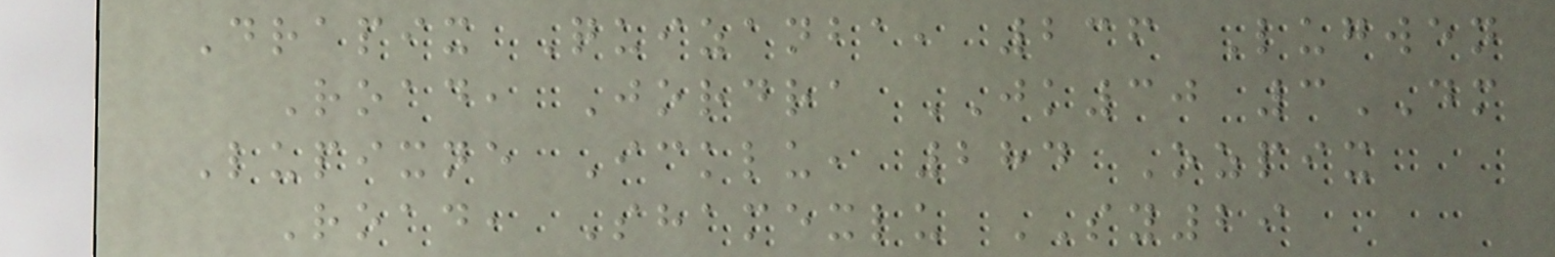Drapix Quizanba, 236 Lugwen
Road, Jordra JK30 3DM
Lupixne Icklu, 284 Ozpix
Road, Shamexlu SY29
